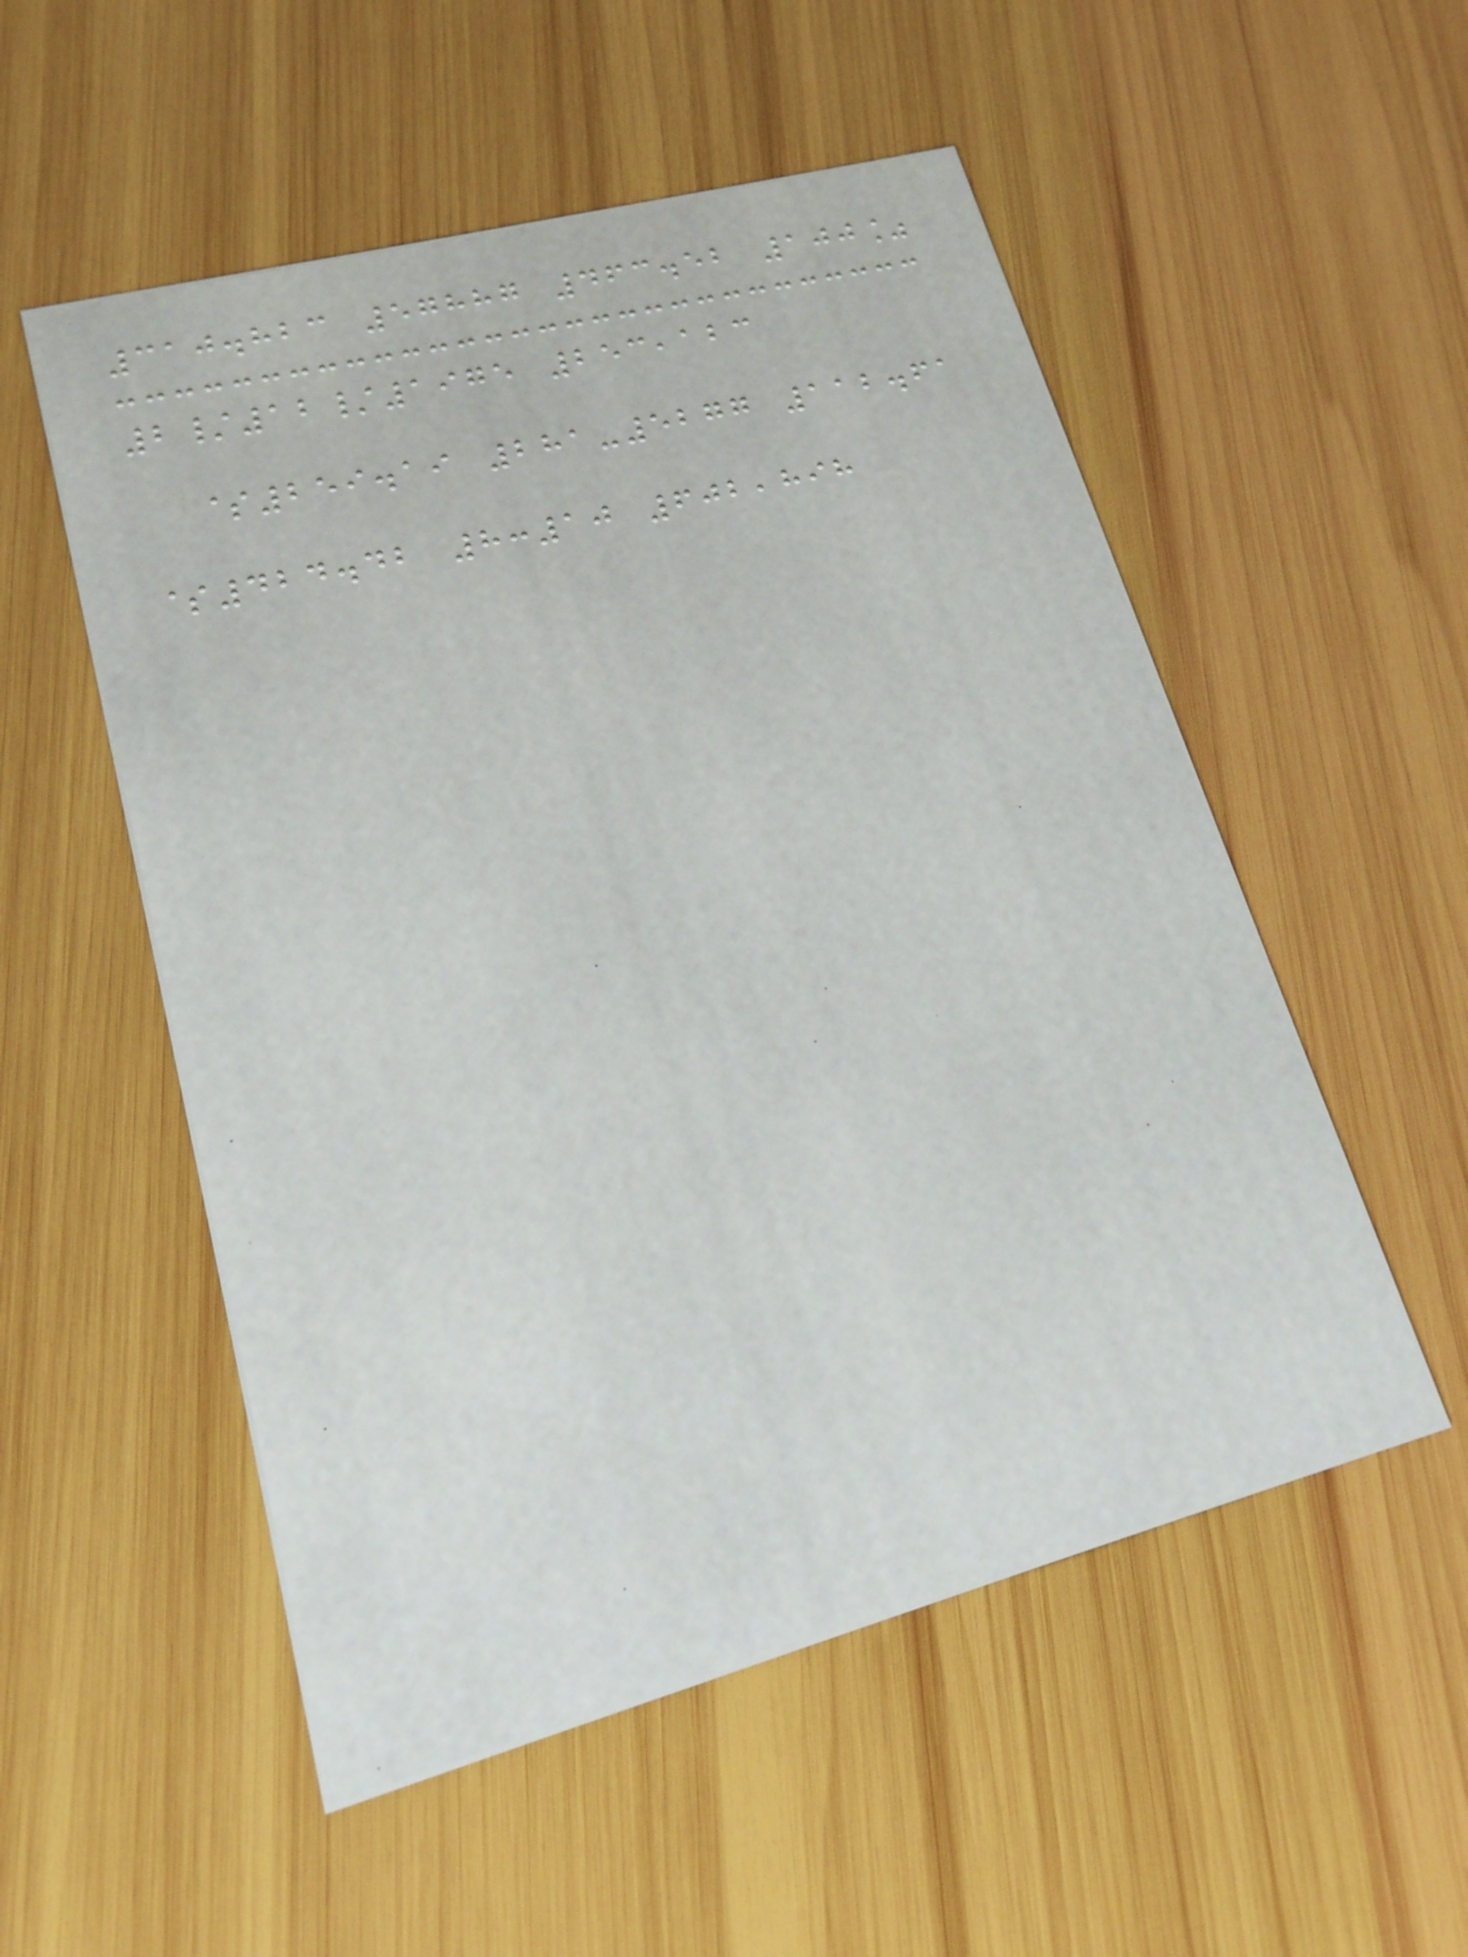310.823 57887 463.52 100%
2/12/1975 253,123
$259.19 281-5277 112.61
$424.42 8:10 602,898
